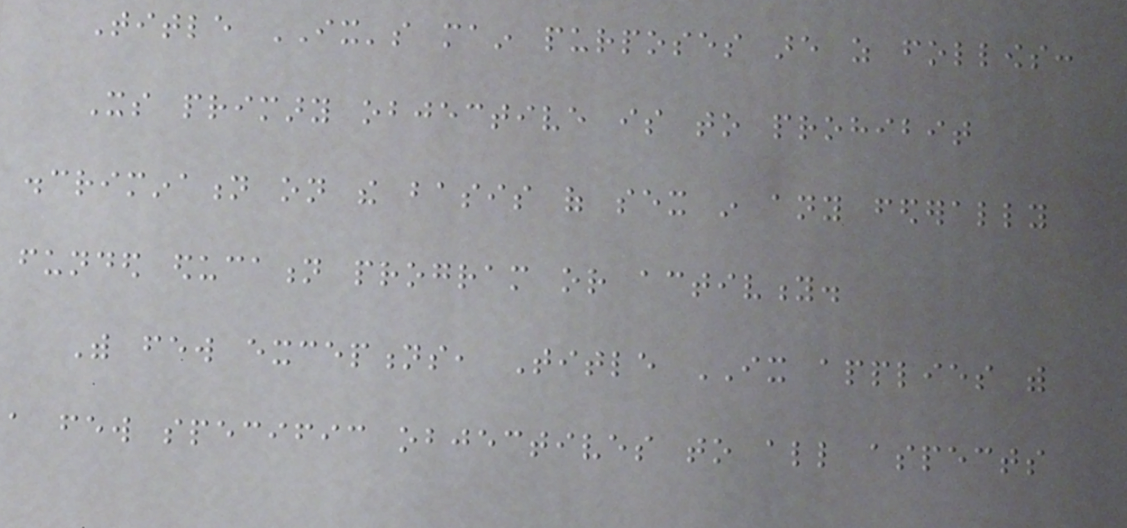Title IX's main purposes are as follows:
Its primary objective is to prohibit
discrimination on the basis of sex in any federally
funded education program or activity.
With few exceptions, Title IX applies with
a few specific objectives to all aspects
